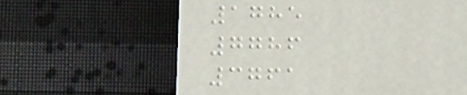1785
7786
3761
